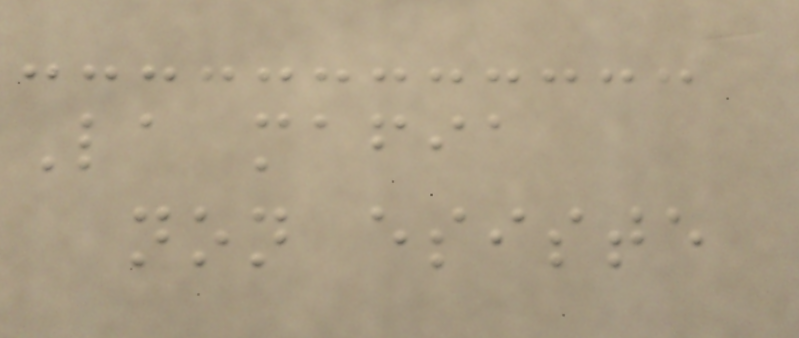La mafia
non esiste
